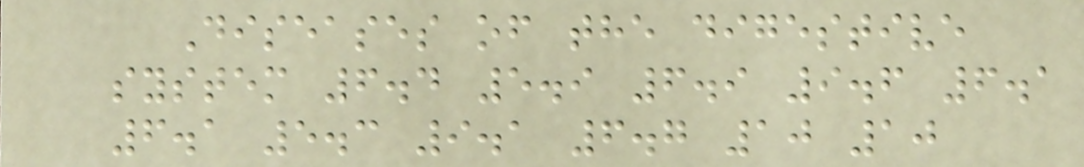Diseases of the digestive
system 6.4 5.9 6.9 9.6 6.1
6.1 5.3 9.1 6.7 10 10
